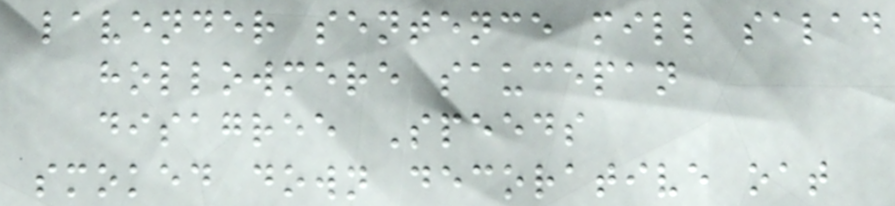lavender sentence mill salad
hollowmere saucepan
disagree Speeds
smoked down decorative oat
